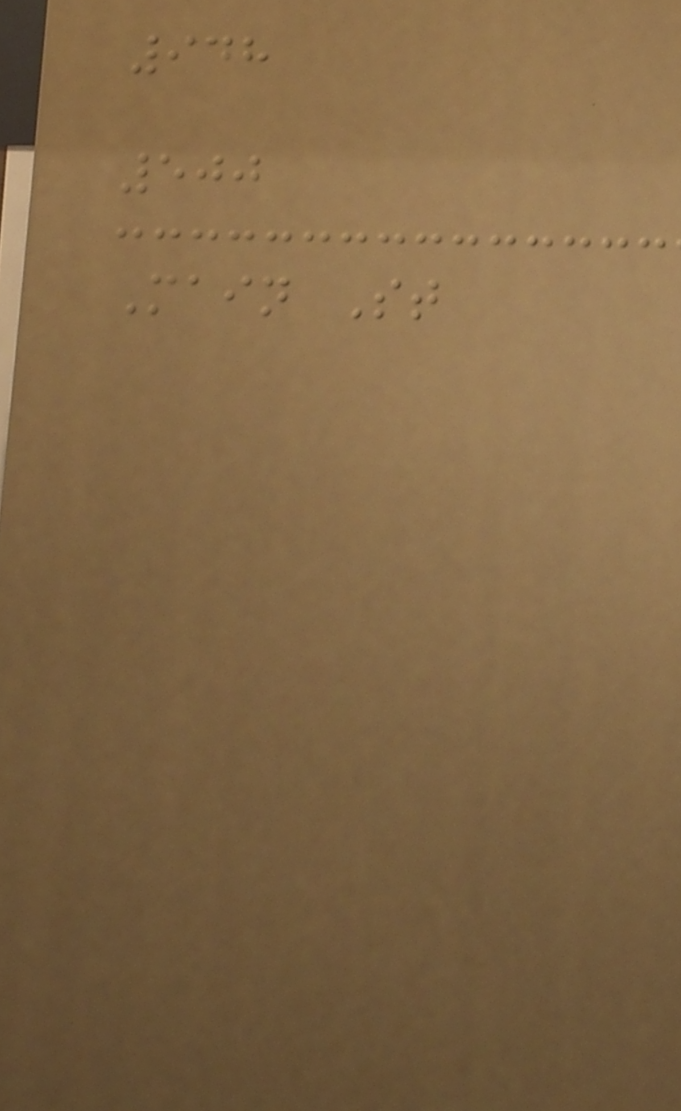948
500
Main St
